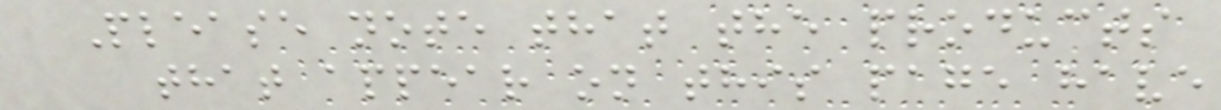Please note that the products
that appear on this page have
